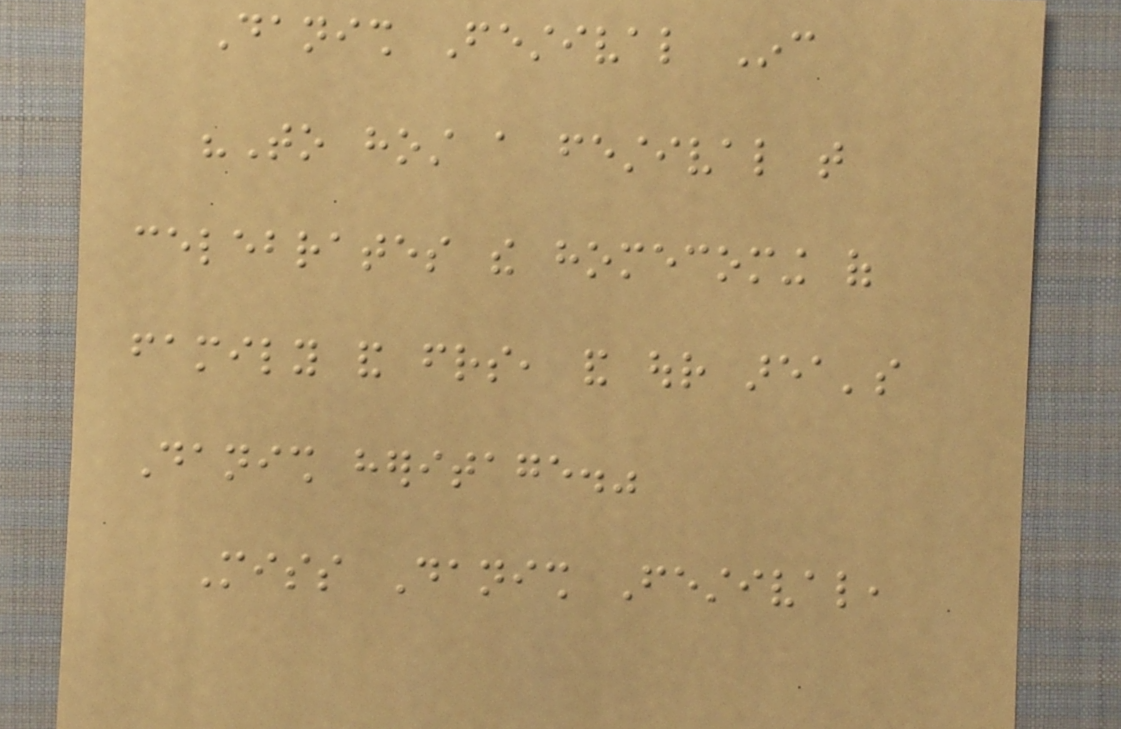Danish Festival Inc
"To host a festival that
celebrates the homecoming of
family and friends, and our area's
Danish heritage."
Miss Danish Festival,
